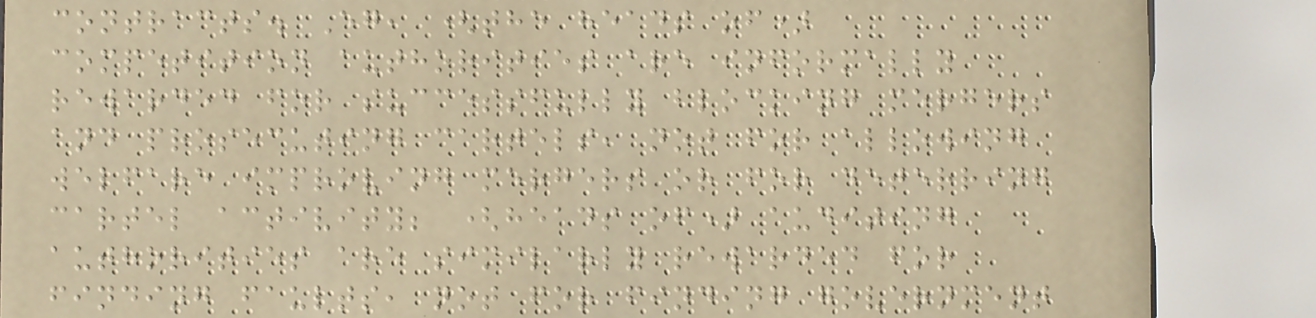contracts. Eg, (the heads of)
competition authorities are informally
rewarded for successfully blocking mergers
and prosecuting cartels, not for allowing
welfare improving mergers or for deterring
cartel activity; (heads of) auditing
authorities are similarly rewarded for
finding faults, not for finding government
